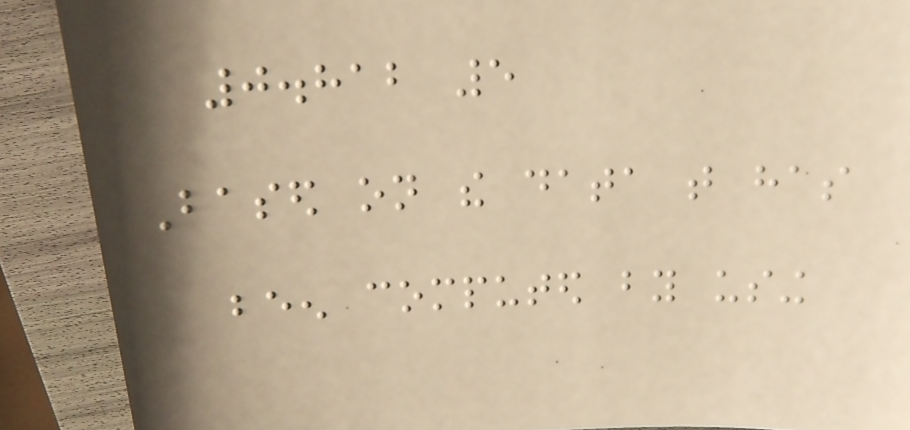0.812 5
Based on the data that has
been computed by using
